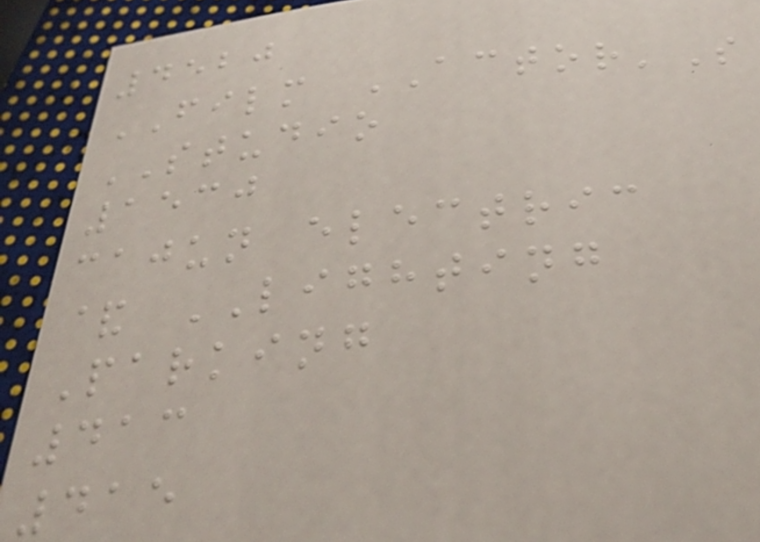4520
FILM ACTOR'S
STUDIO
1530
cajun electric
& LIGHTING
Parking
413
415
